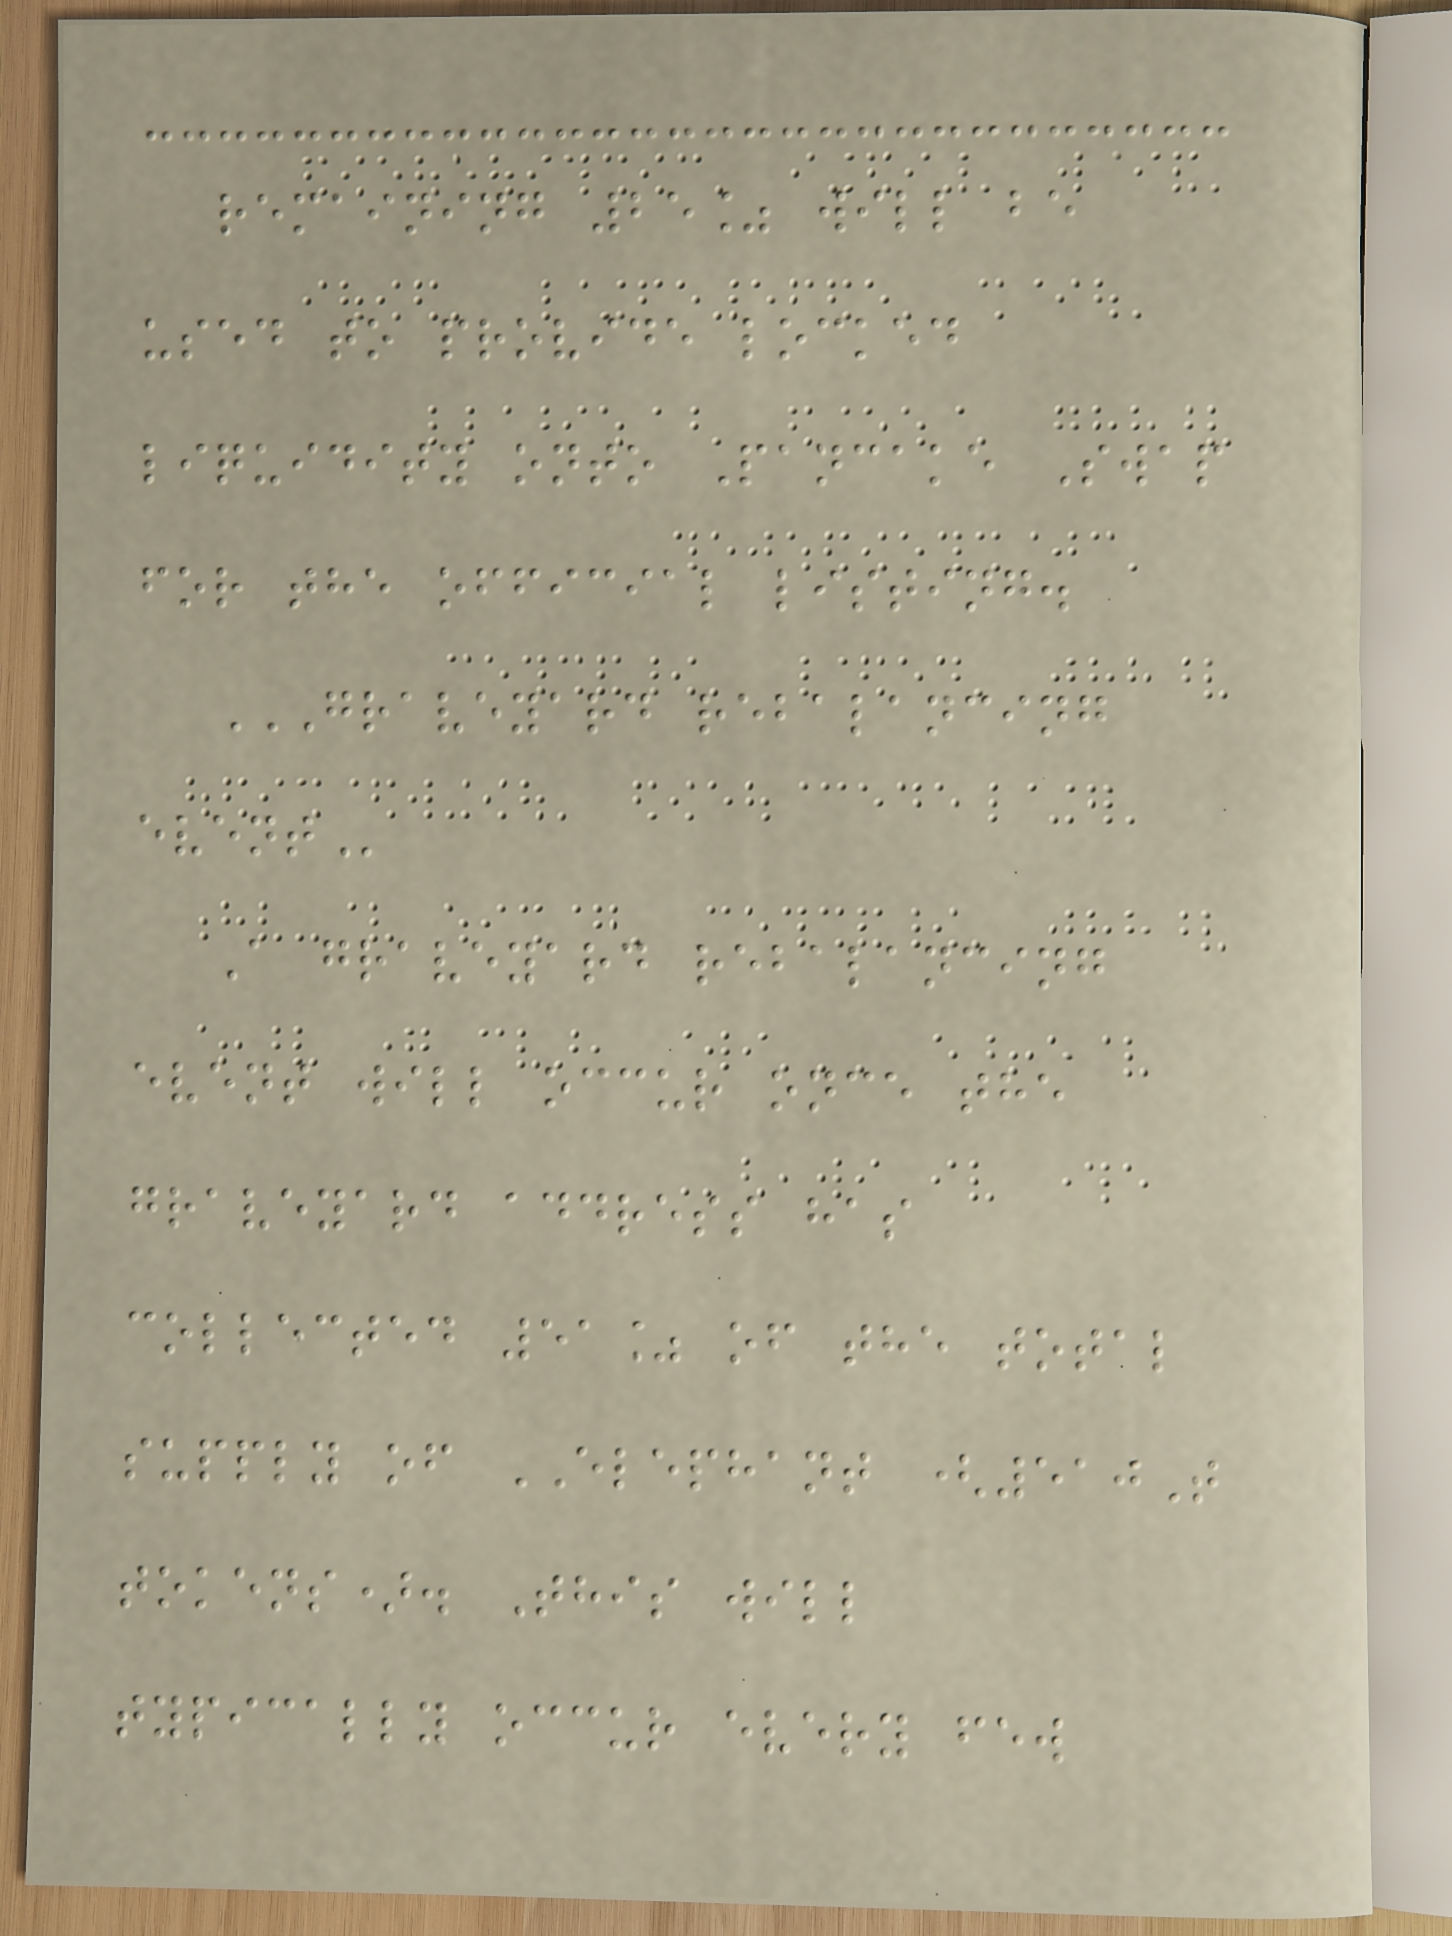remaining 25% will be
used to provide locked
liquidity onto Pancake Swap
for the official listing.
GRAVEYARD REBALANCING
EVENT
A graveyard rebalancing
event will occur once the
graveyard address has
collected 51% of the total
supply of ELEPHANT (510T
tokens). This will
typically occur every few
